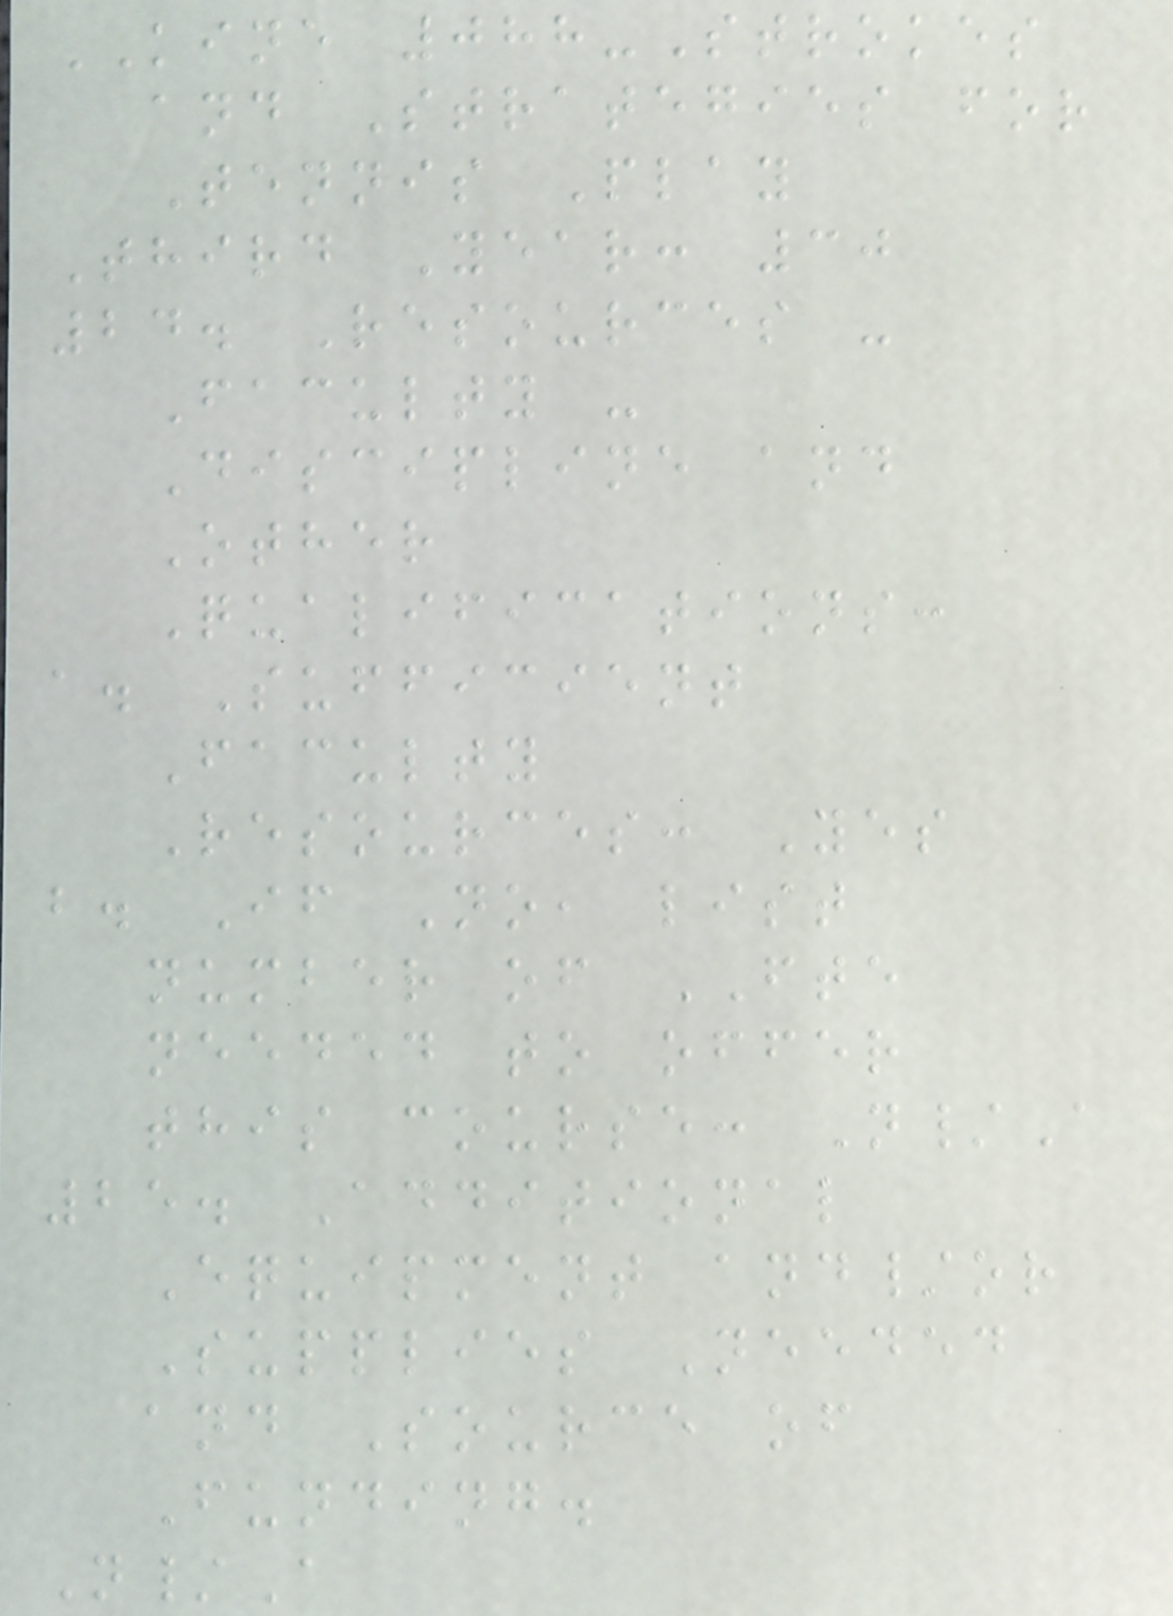KINE 088-Strokes
and Strategies for
Tennis Play
Third Year: 30
24. Resources -
Faculty -
Discipline and
Other
Qualifications:
a. Sufficient
Faculty
Resources: Yes
b. If No, list
number of FTE
needed to offer
this course: N/A
25. Additional
Equipment and/or
Supplies Needed
and Source of
Funding.
N/A
